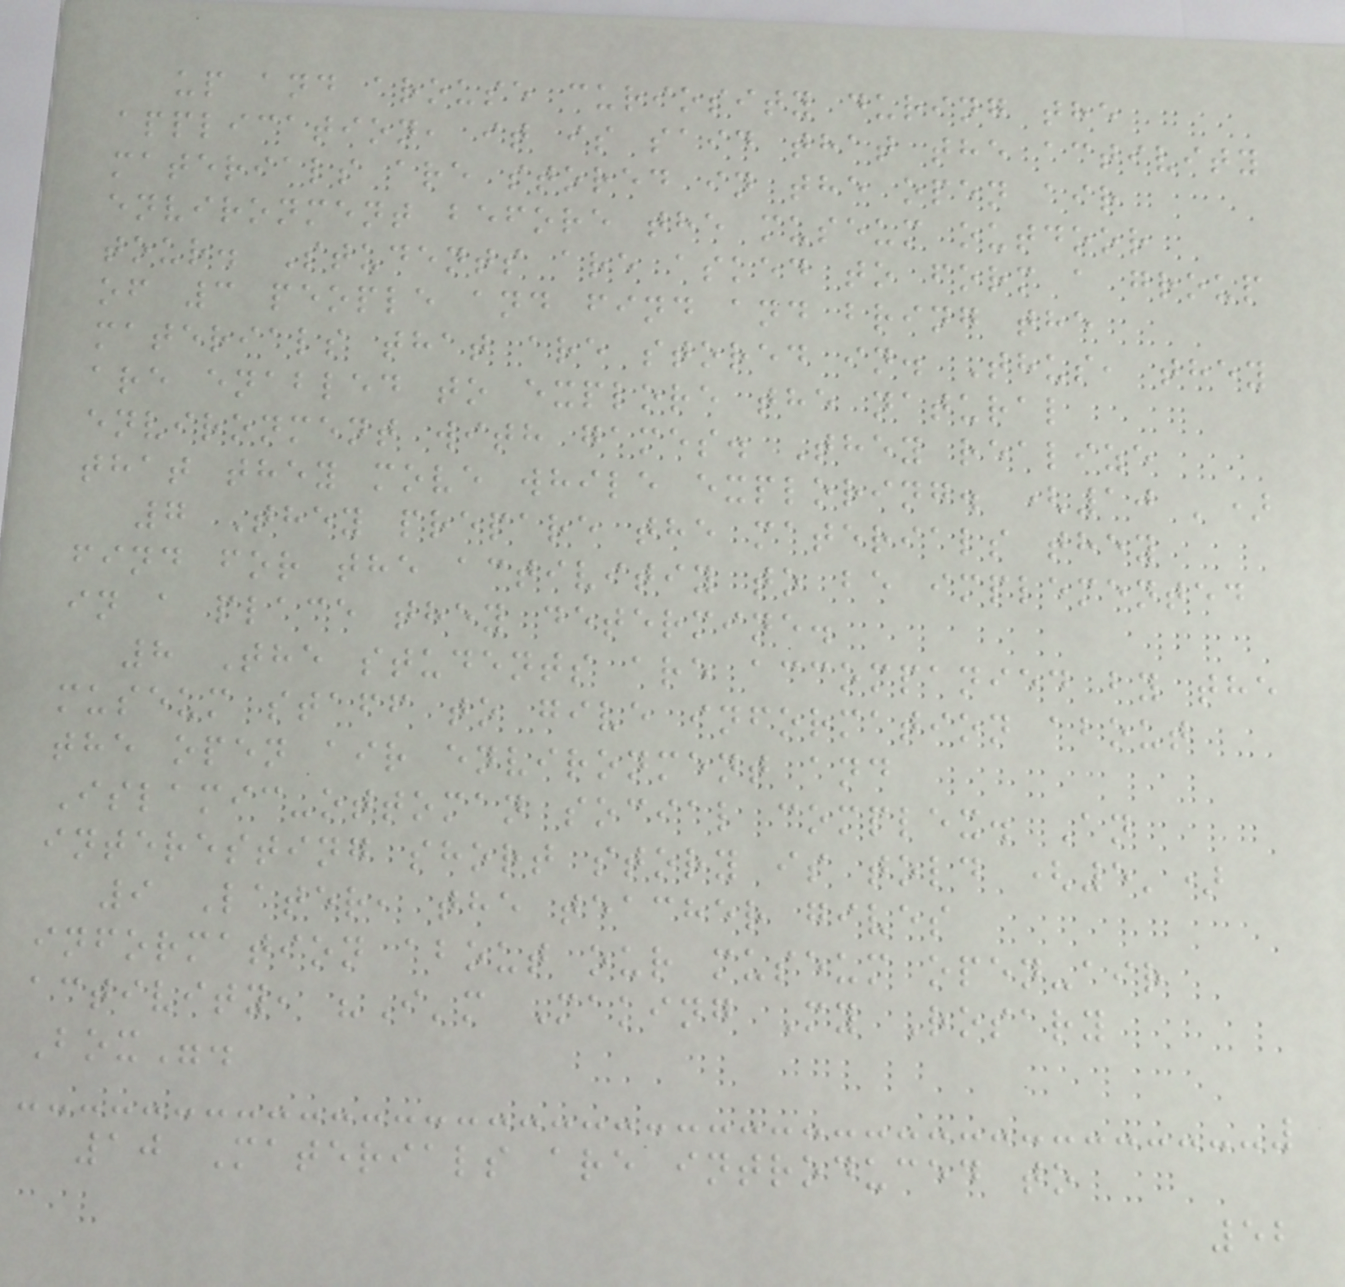up and arouse curiosity during the
application, it is said that the activity
materials are stored in the open air
environment before the museum outdoor
tour. Students are asked to form a group
of 3 people and find and bring the
materials that are stored in. Thus, they
are enabled to explore the natural
environment with games. They realize
that they move while exploring. (10 ')
7 They prepare the materials they
find for the activitiy to be implemented
in a place they determine.
8 The students are accompanied by the
museum staff to give information about
the open air environment and
Islamic-ottoman social complex. An
interesting short story is told (5')
9 Later, the teacher gives
information about our museum open-air
activity, "I'm Making My Rosary
Box".
10 Materials are introduced to
52
